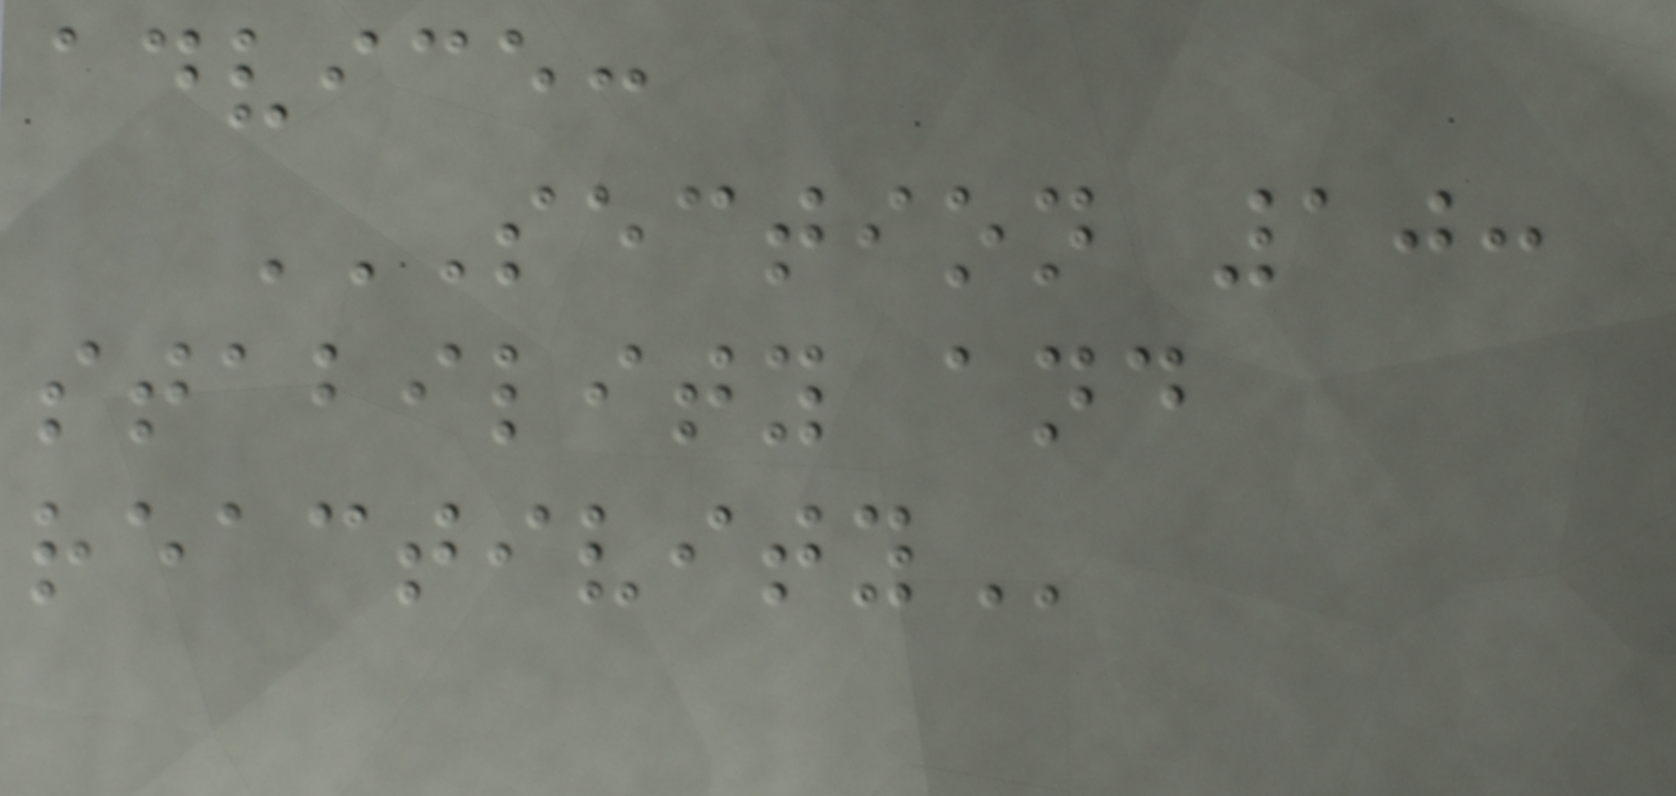advice:
SECTION 10:
STABILITY AND
REACTIVITY
